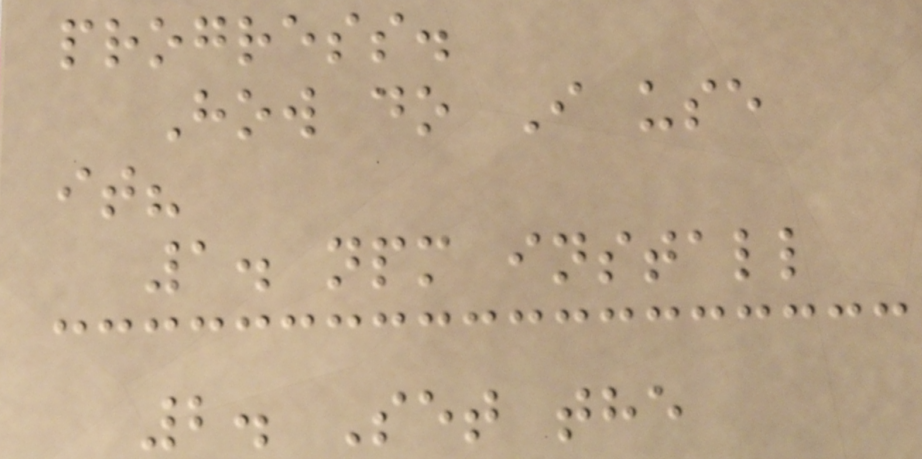progress.
How do I use
it?
1. npm install
2. Set the
